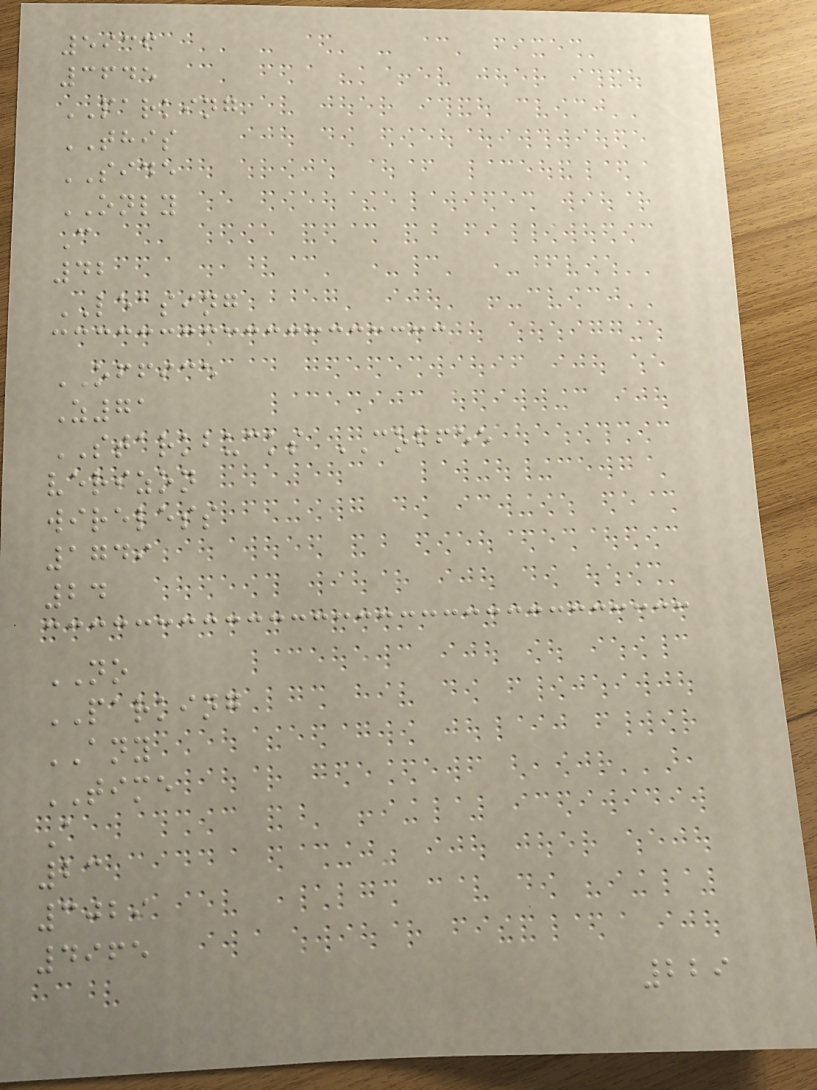5936
3645
PARKING
THIS
SIDE
ONLY
C
42
LEASING
OFFICE
Z71
STARKBUCKS COFFEE
verizon
wireless
1749
24
NO
PARKING
ANY
TIME
A
23
3029
4965
229
